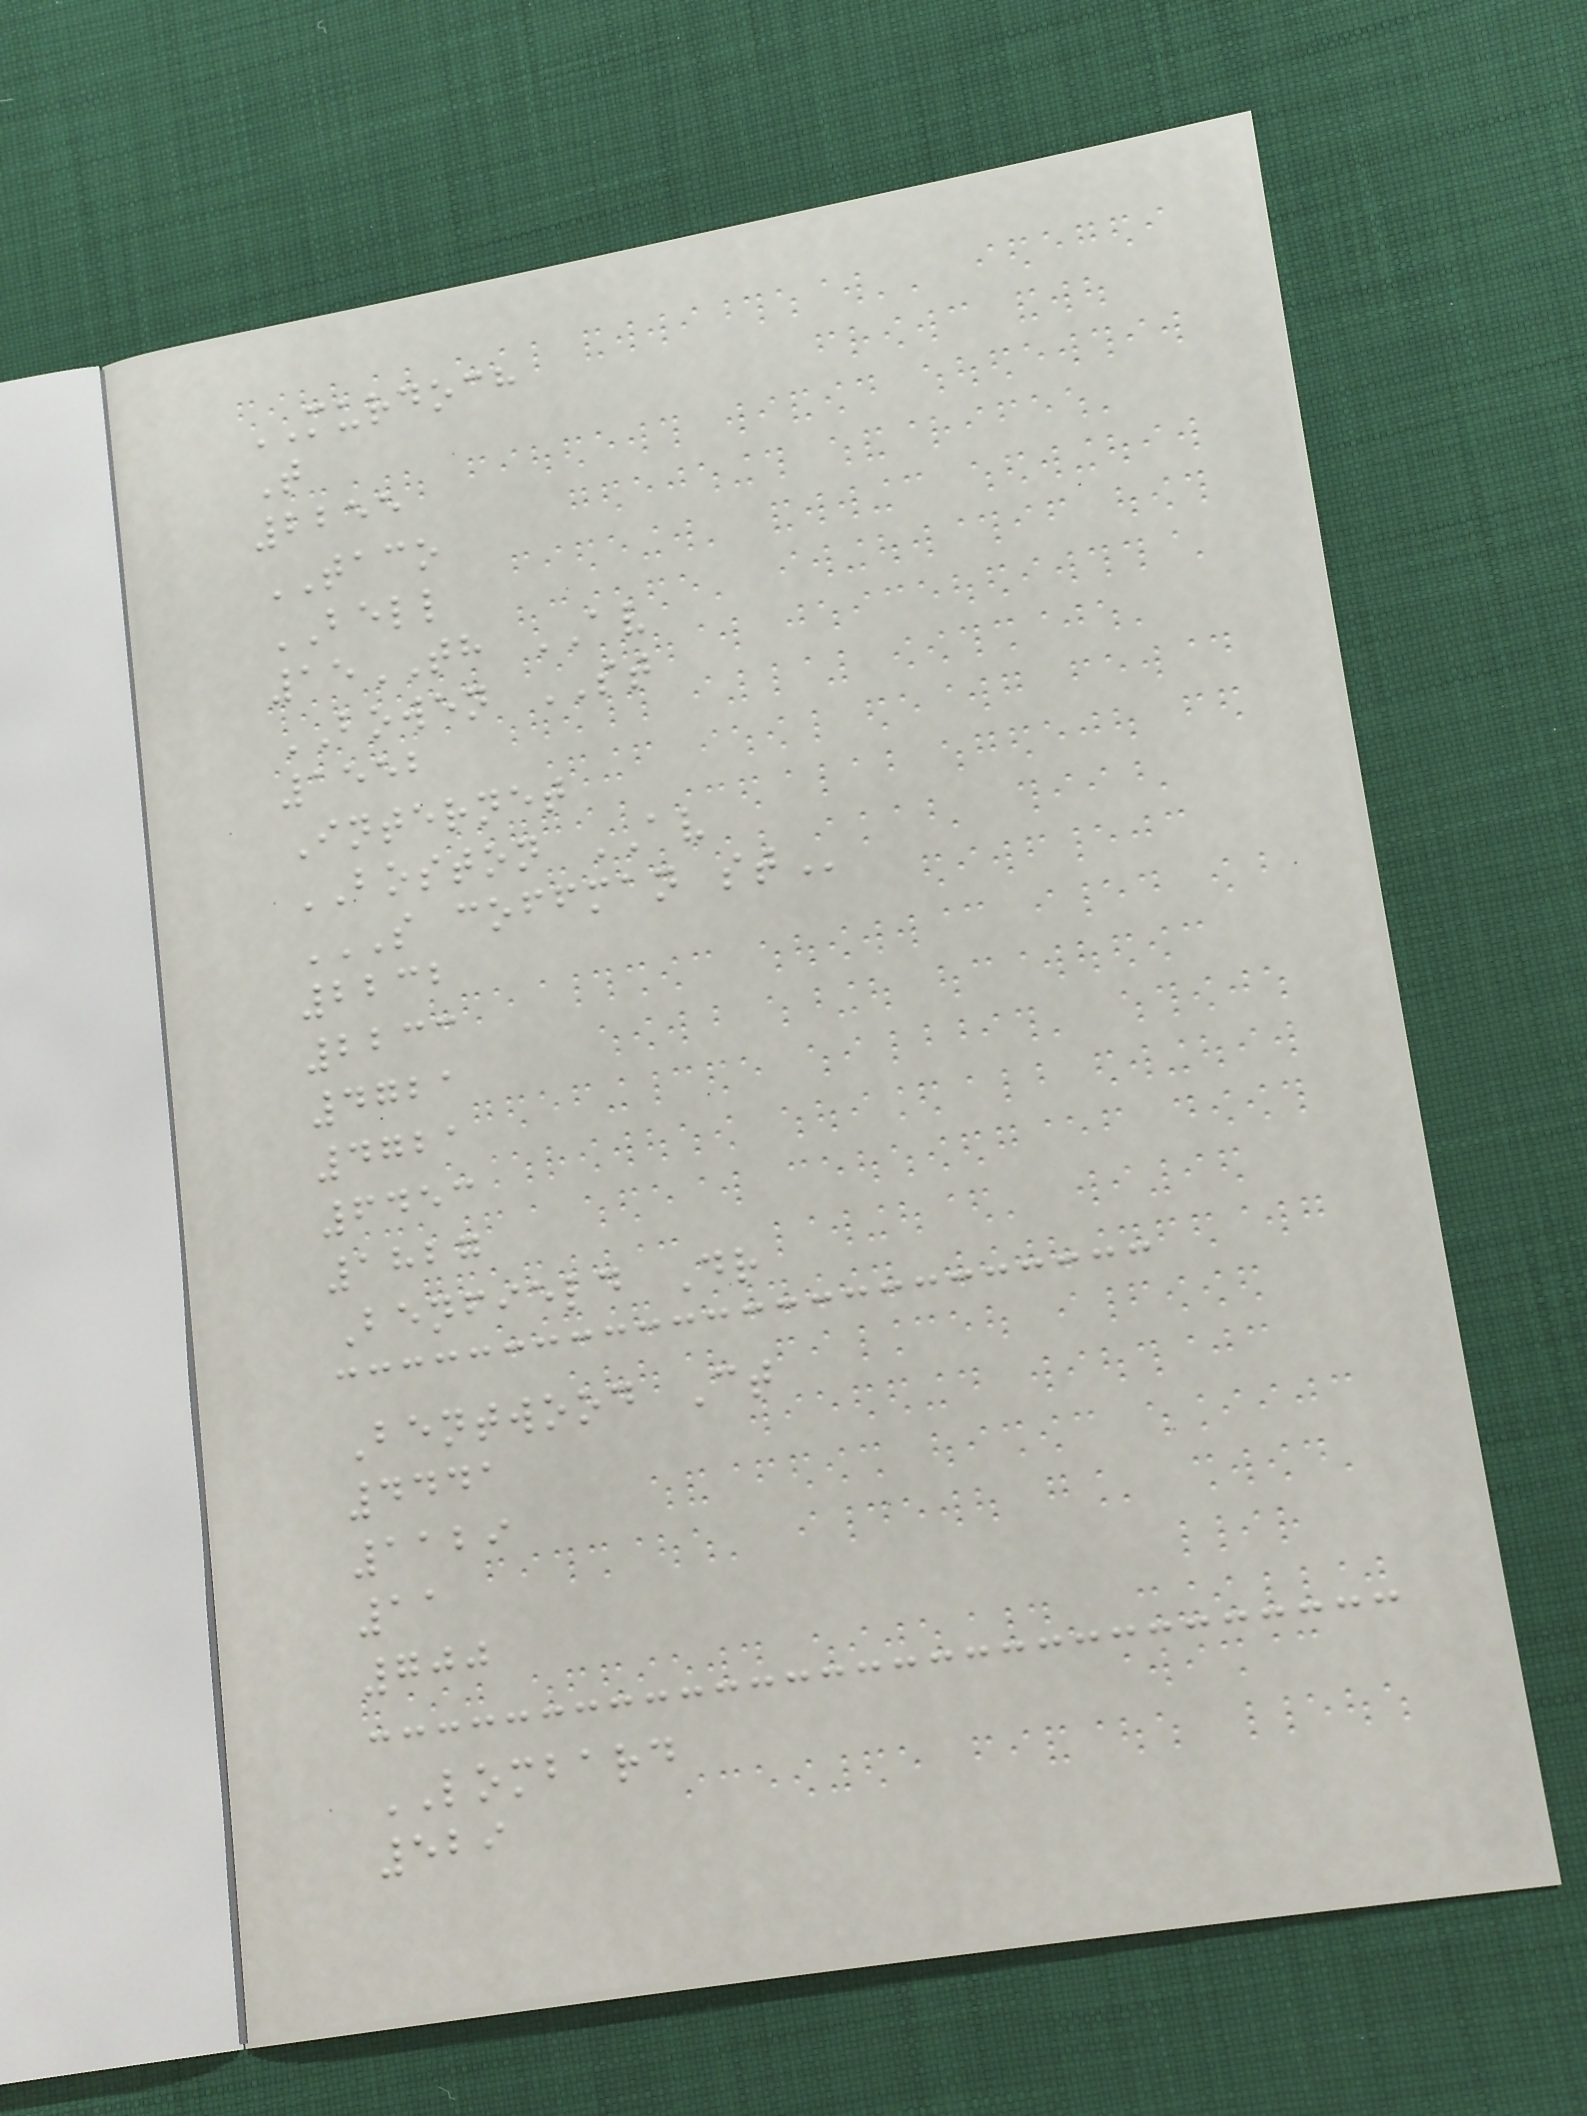MURDOCH
T
2255
TACO
BELL
15TH AV
BOWEN ST
1552
Internet
BOSTON AV
S COFFMAN ST
2232
2233
4721
4721
6453
1827
Benfield Dr
Bentwood Ct
4441
1129
11
700
LOMBARD
529
